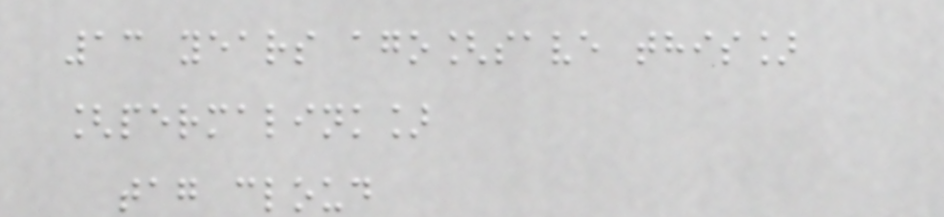13 years ago[save this]
[permalink]
tag cloud
